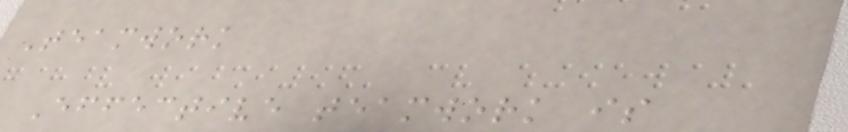Teamwork
Effective teamwork is
